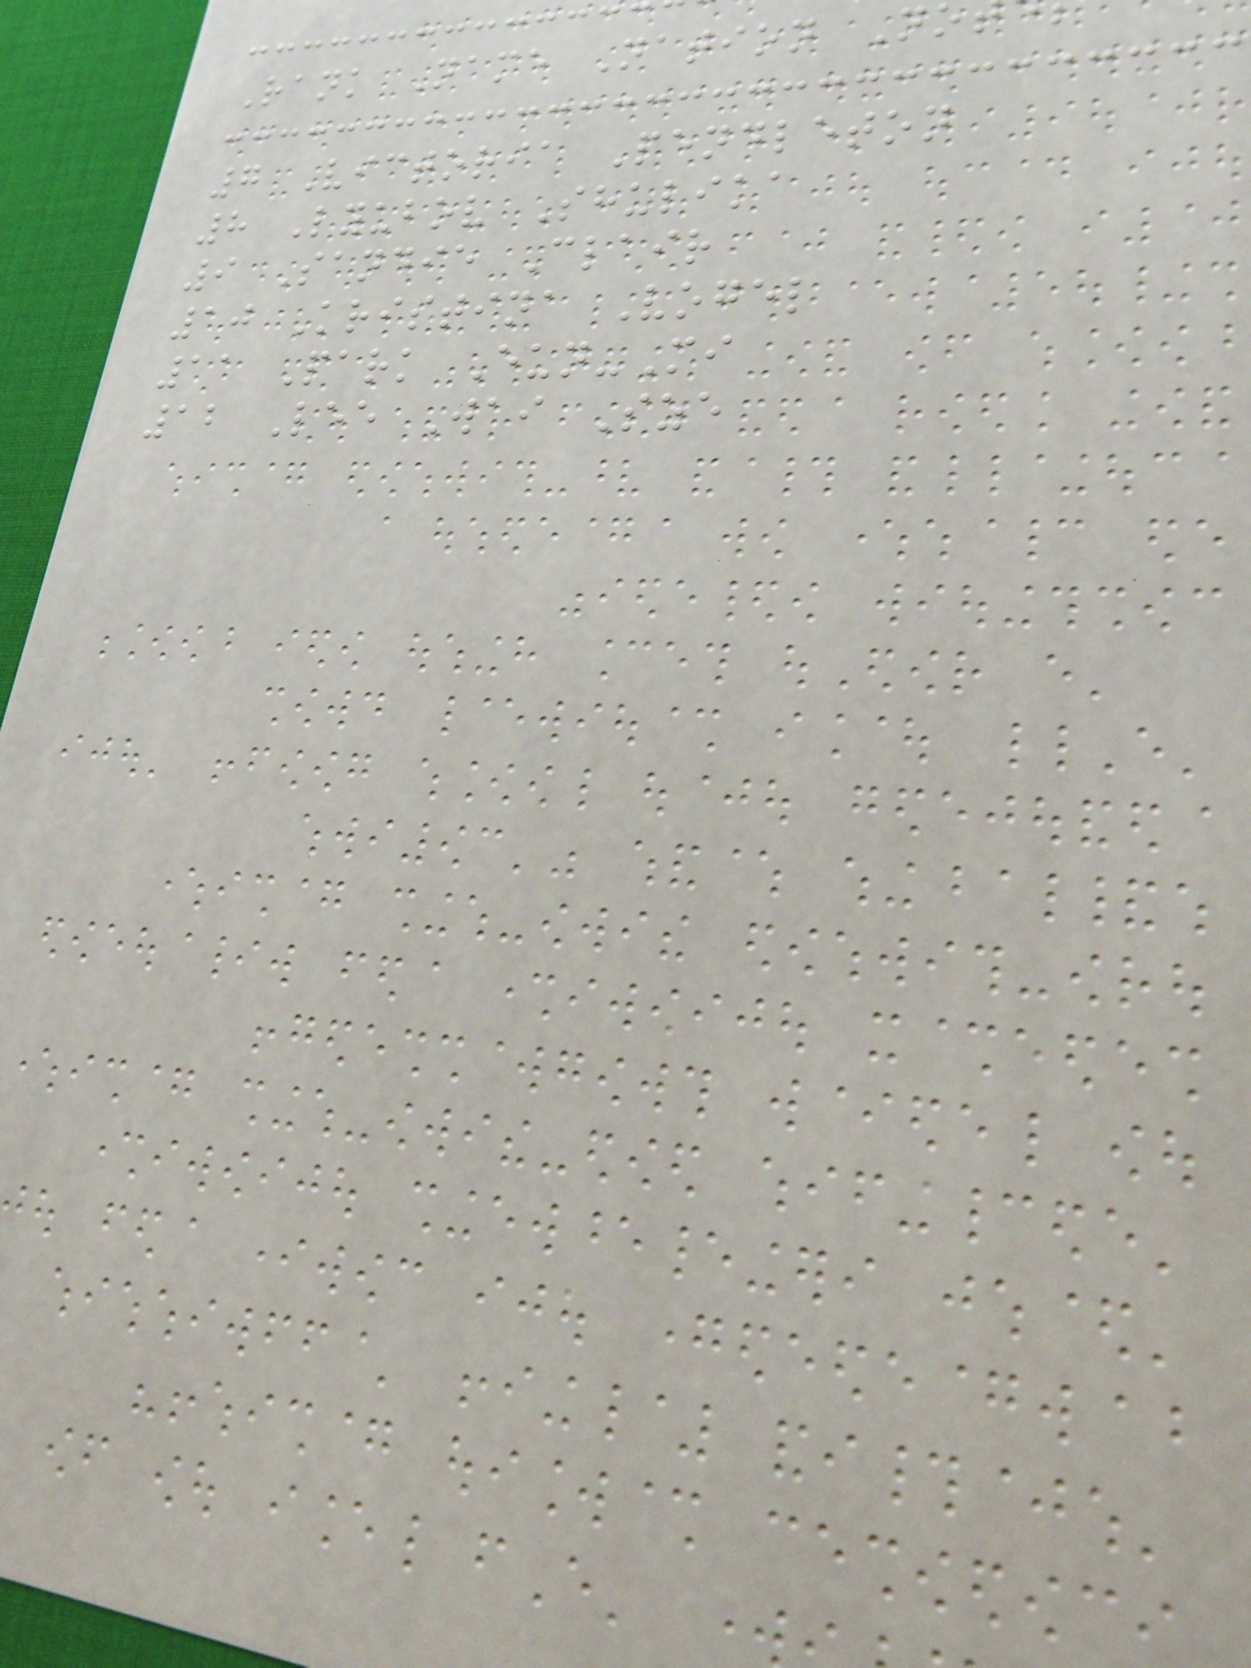Rank Name Nation N
7 Victoria Pendleton
8 Lyubov Shulika
9 Sandie Clair
10 Kristina Vogel
11 Park Eun-Mi
12 Lee Wai Sze
